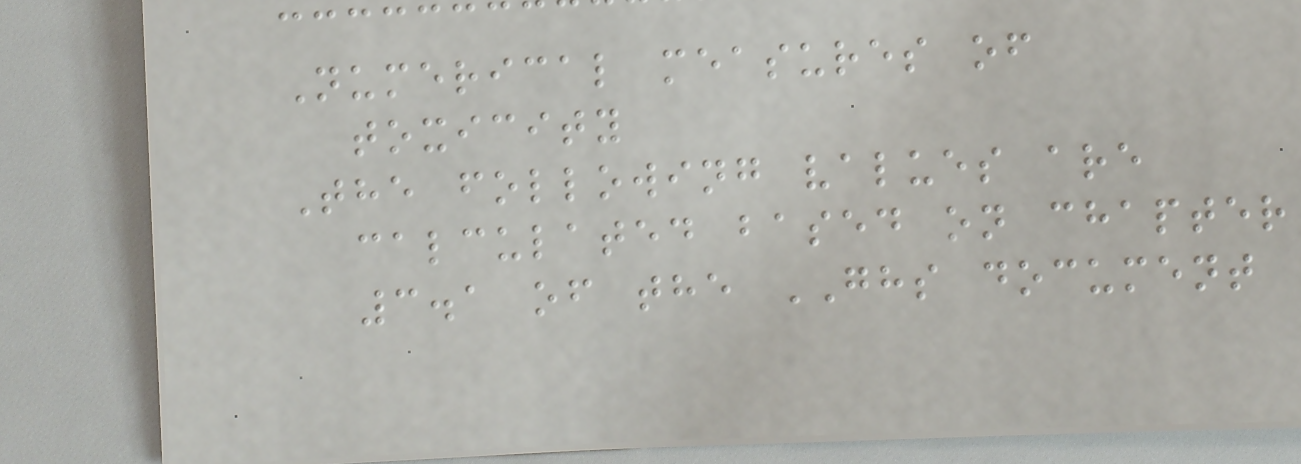Numerical measures of
toxicity
The following values are
calculated based on chapter
3.1 of the GHS document
